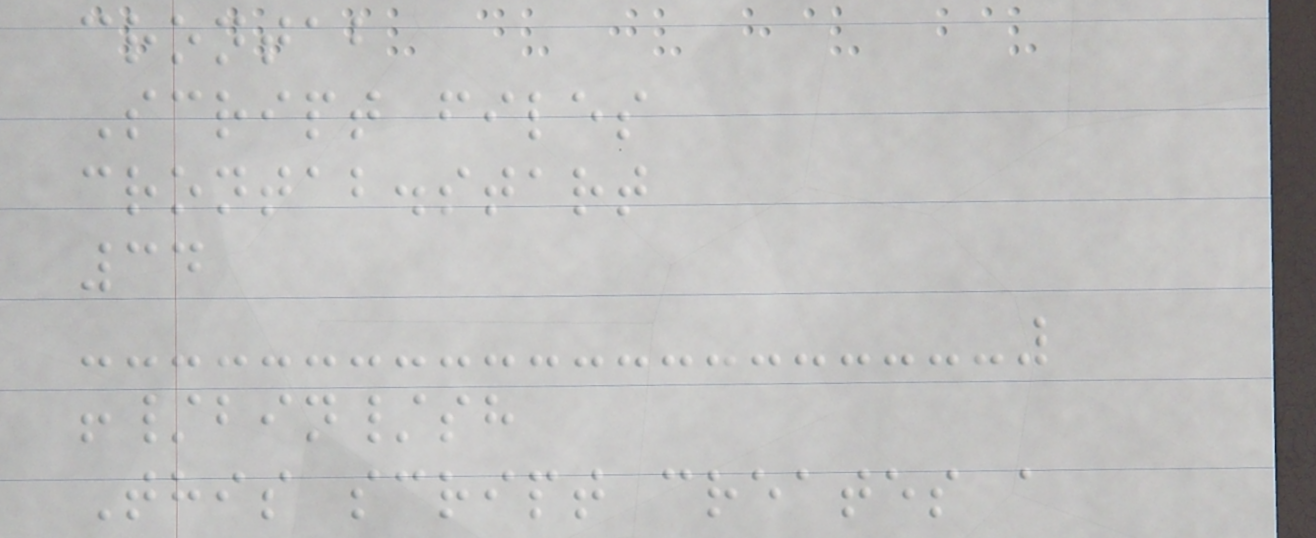crontab
Script files
crontab.start
34
!/bin/sh
This script creates a
